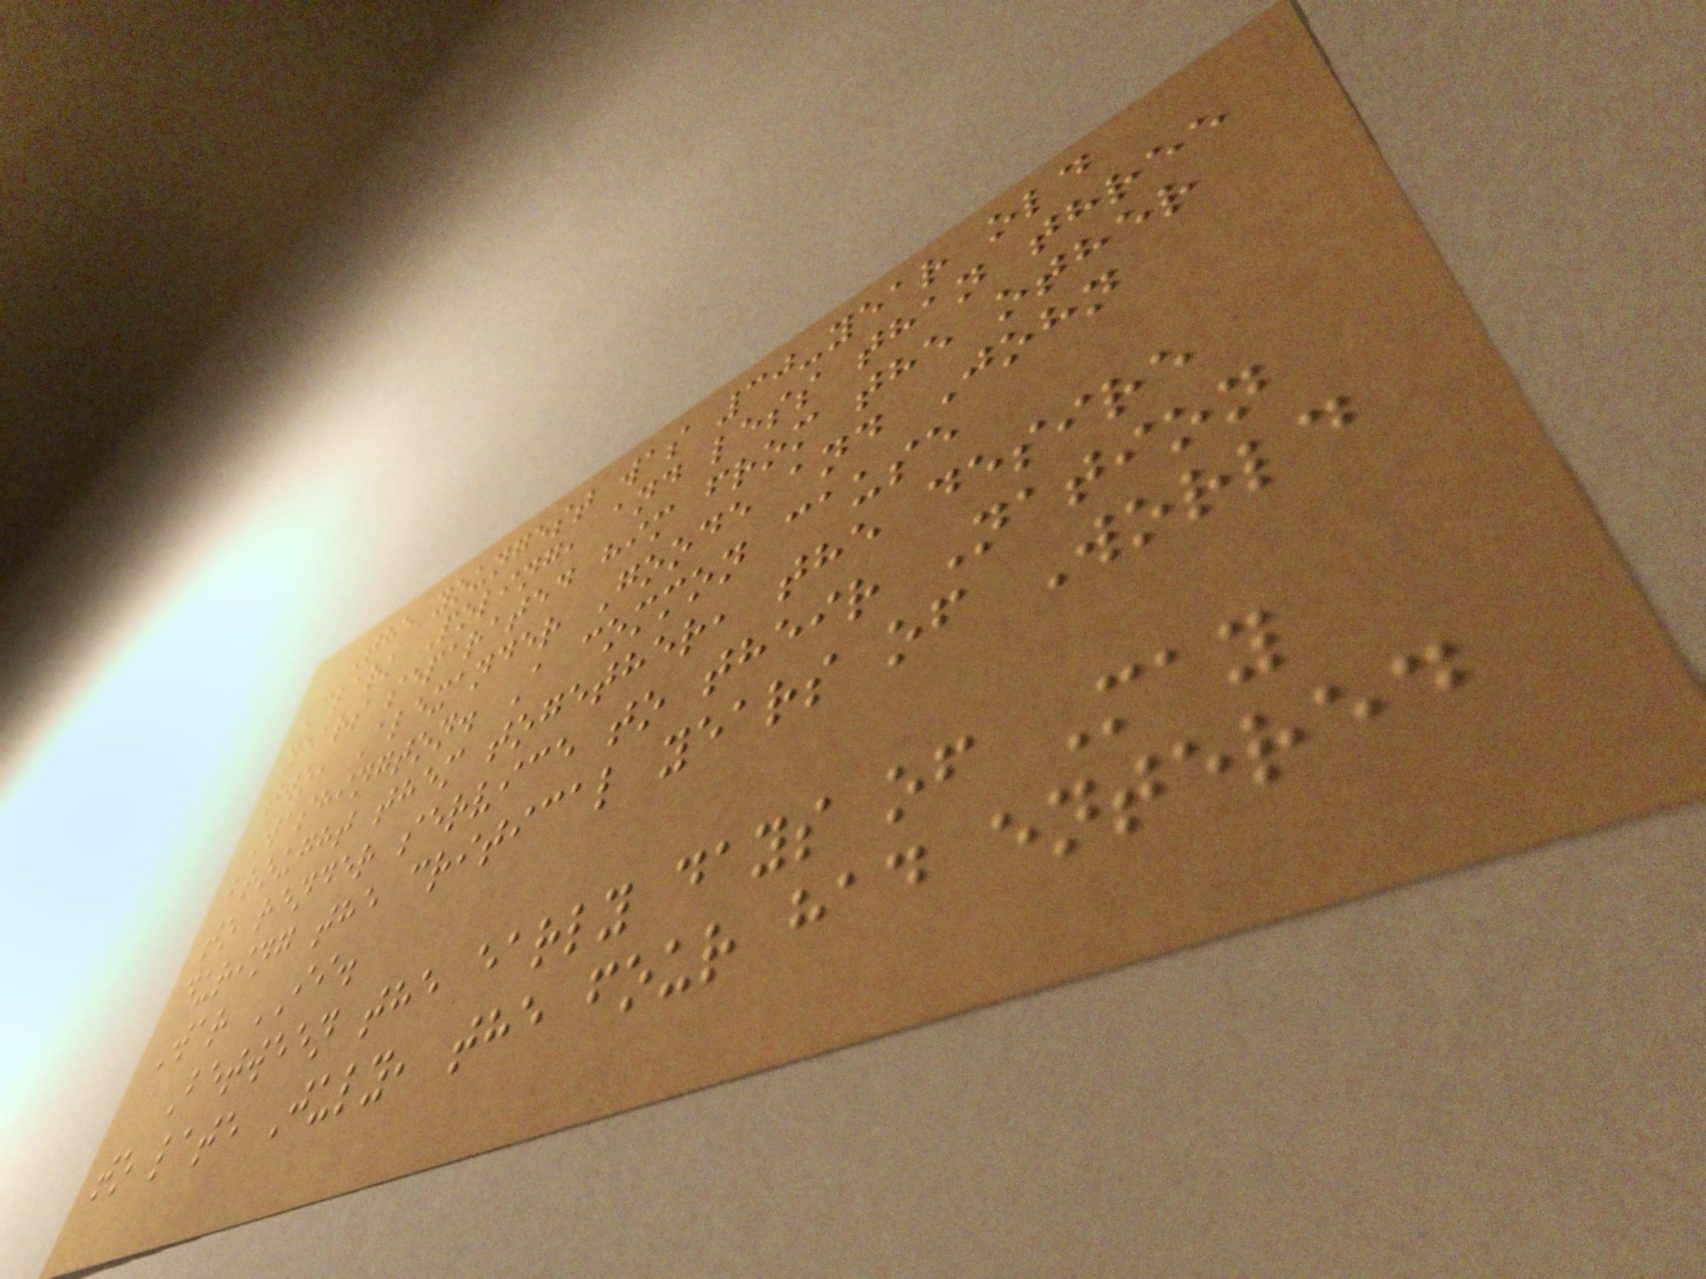The youngest was 30-year old
Clark Poling, and less than three
years separated him from the other
two, Alexander Goode and John
Washington. A common cause
brought them together, the desire
to render service to their Nation
during the critical years of World
War II.
Between the early days of May
to late July, the four had entered
